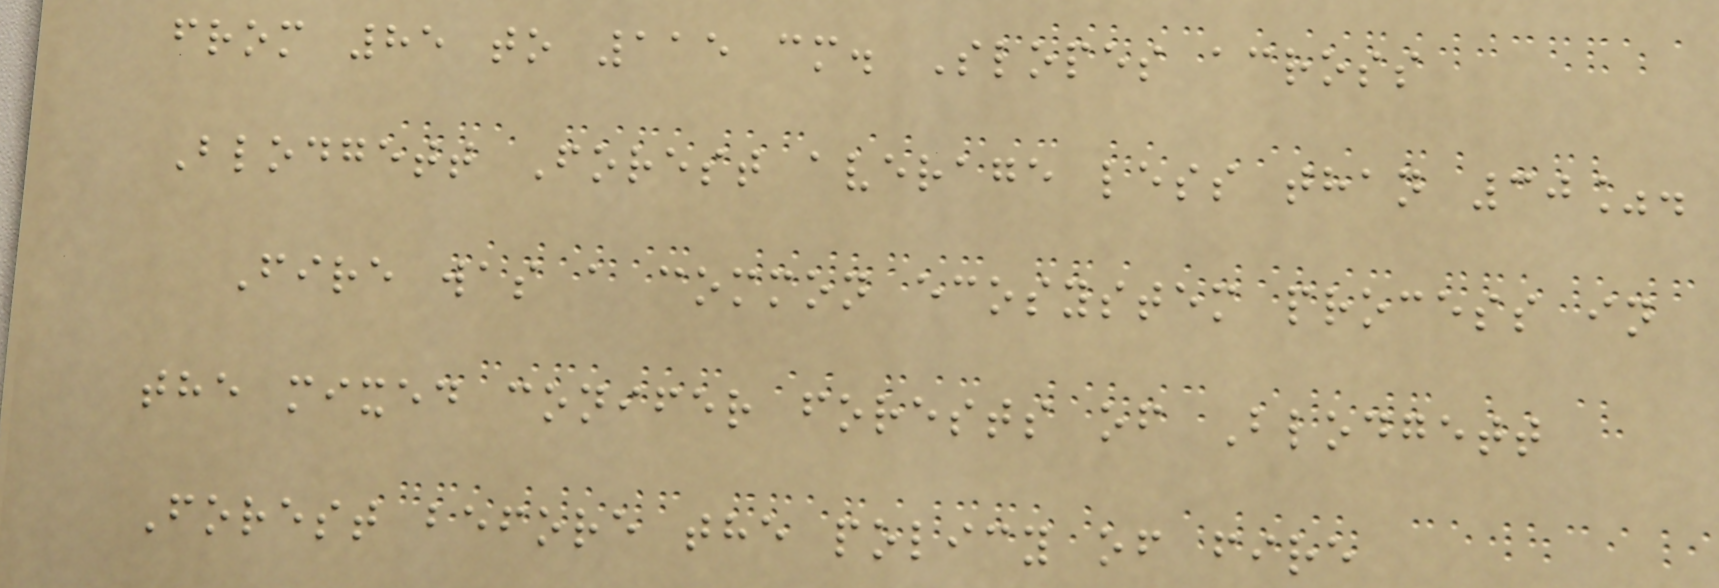from 85 to 115 cm. Slopes across
Blodgett Forest average less than 30%.
Fire was a common ecosystem process in
the mixed conifer forests of Blodgett
Forest before the policy of fire
